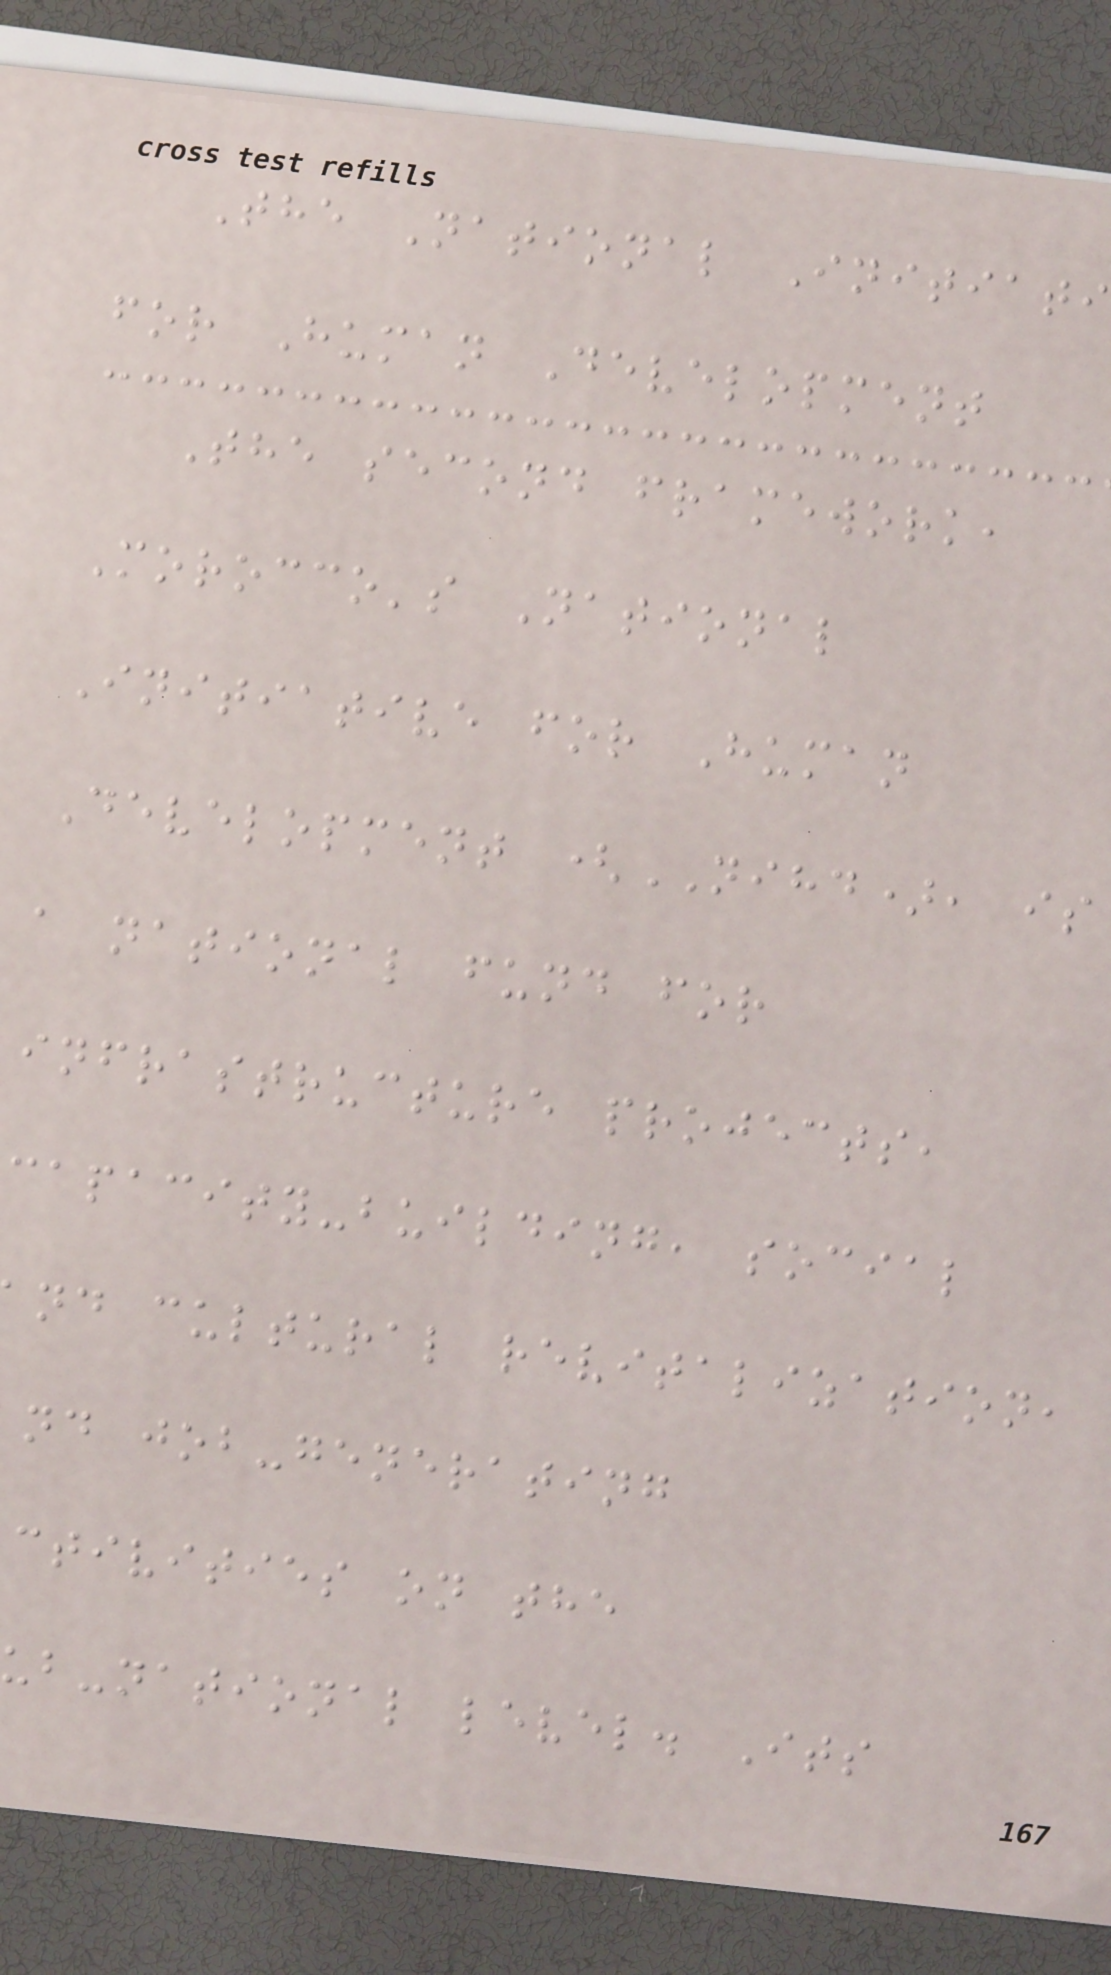The National Initiati
for Human Development
The second framework,
Morocco's National
Initiative for Human
Development (NIHD), is
a national fund for
infrastructure projects,
capacity-building, social
nd cultural revitalization,
nd job-generating
ctivities on the
ub-national level. Its
